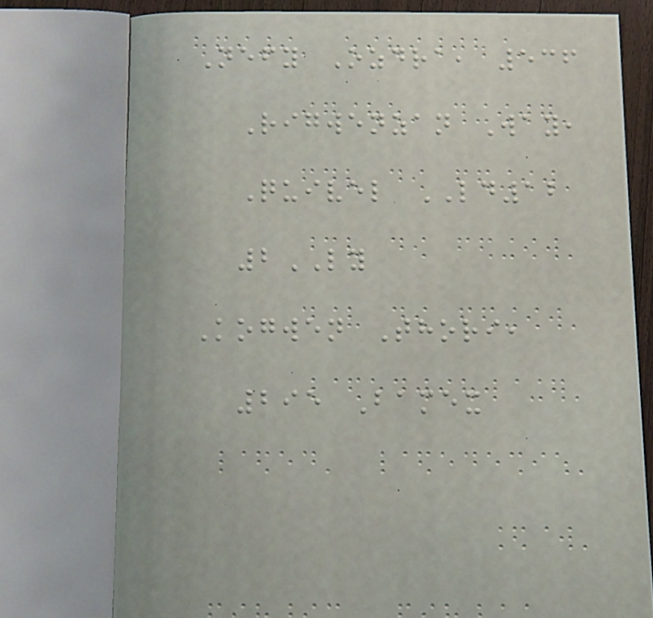Nefy Ozdra, 536
Rigwenzan Way,
Quivel LD12
2LY
Kogwen Thori,
295 Bamex
